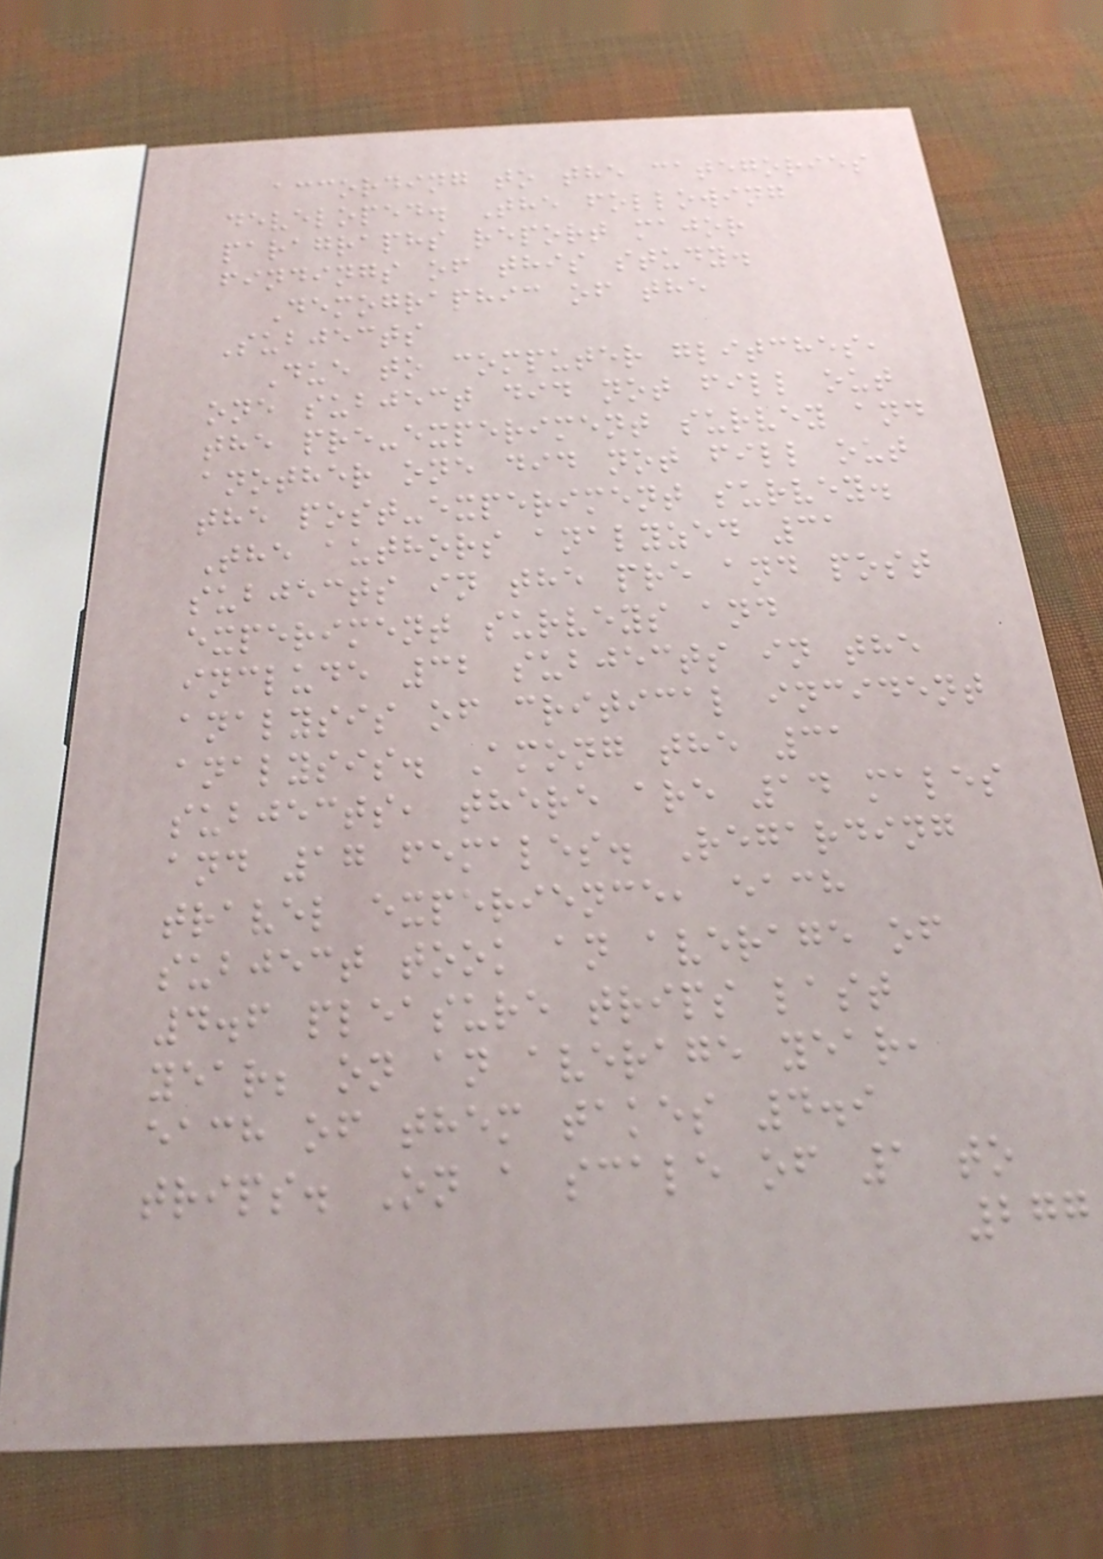according to the categories
developed. The following
paragraphs report major
findings of this study.
Demographic of the
Subjects
Due to computer glitches,
one subject did not fill out
the pre-experiment survey and
another one did not fill out
the post-experiment survey.
The authors analyzed 31
subjects in the pre and post
experiment surveys and
include 32 subjects in the
analysis of critical incident
analysis. Among the 31
subjects, there are 14 males
and 17 females. Regarding
travel experience, each
subject took an average of
4.6 pleasure trips last
year; on an average year,
each of them takes 4.9
trips. On a scale of 1 to
277
